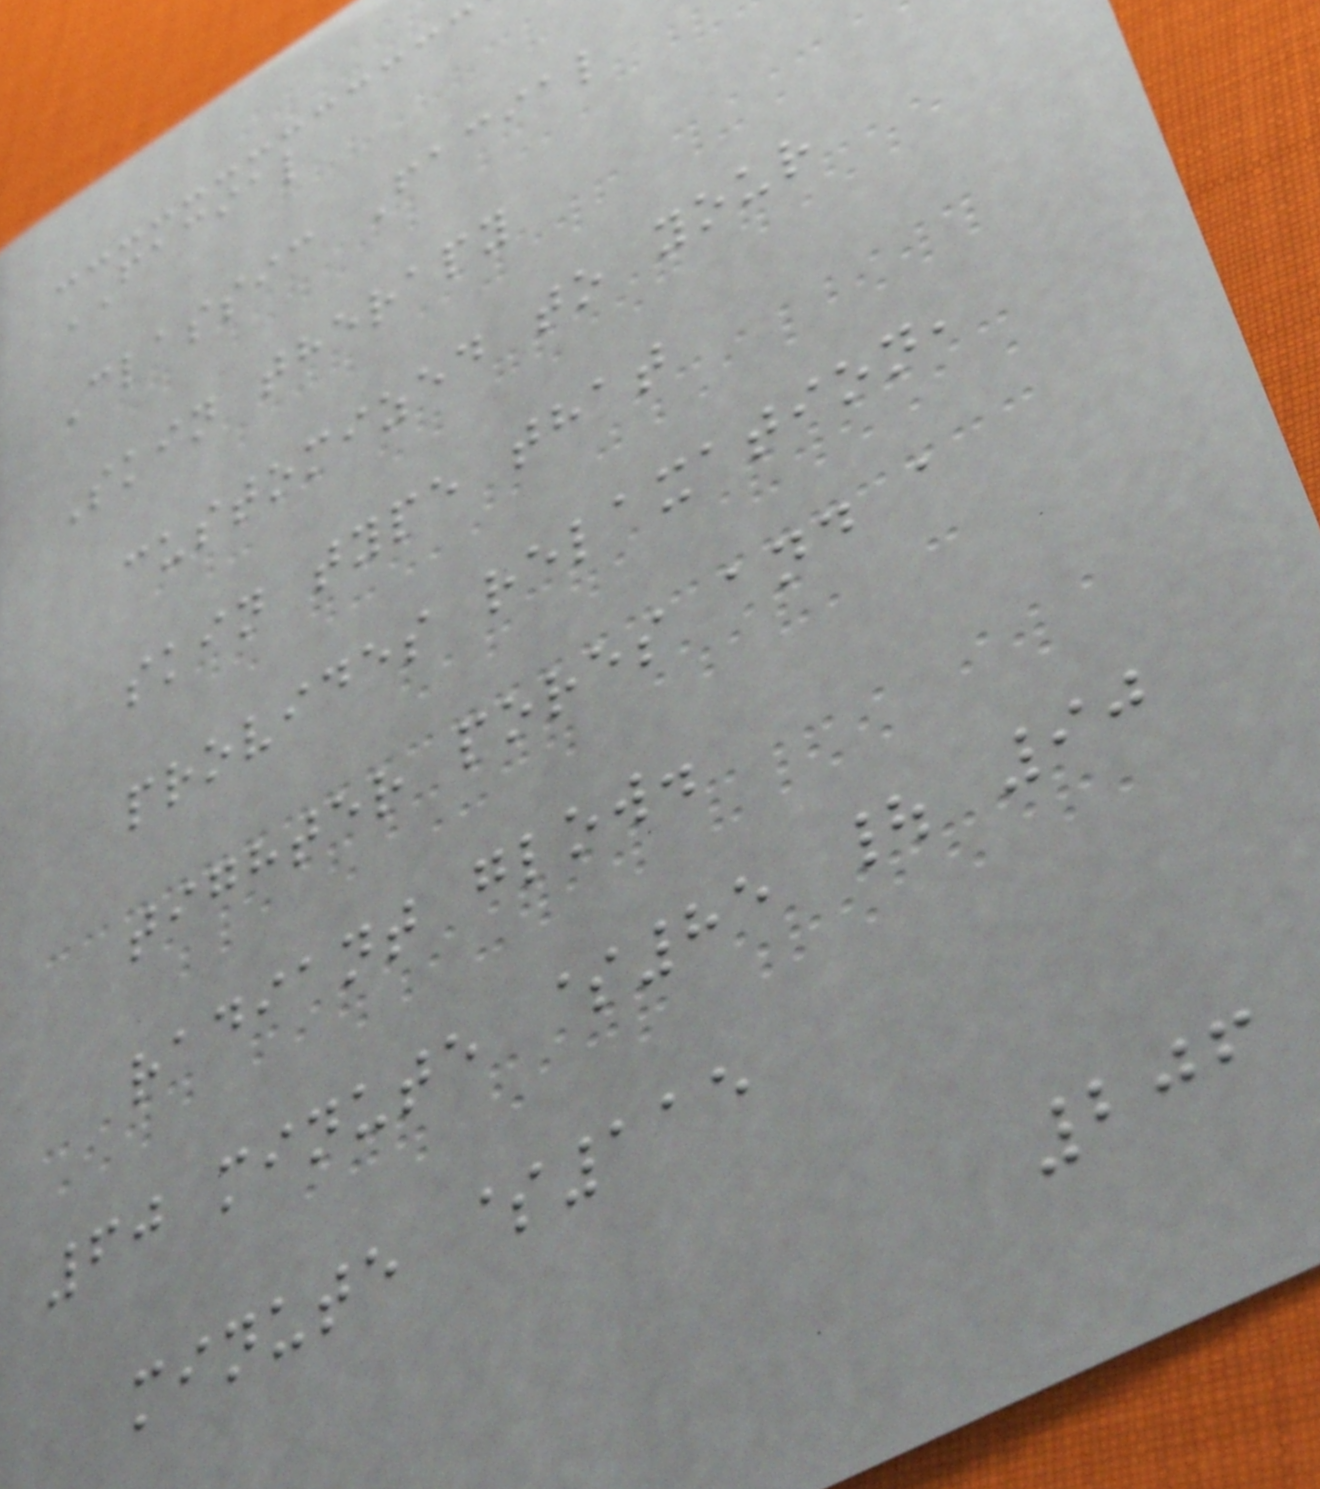FACIAL
Classic Facial
Skin therapy
customized to your
skin type that
provides relaxation,
tighter pores and a
radiant glow.
60 minute $85 | 90
minute $115
206
